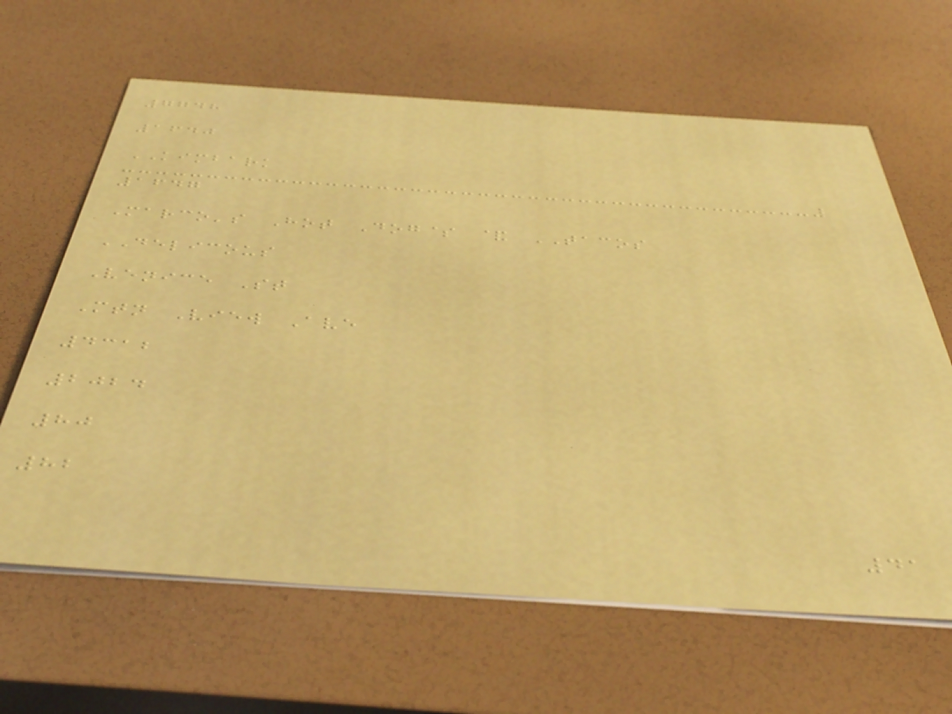7748
1640
KIMBARK
1647
Marco's Hot Dog$ & TACOS
DELICOUS
Venice St
Mtn View Ave
4312
2024
80
82
41
